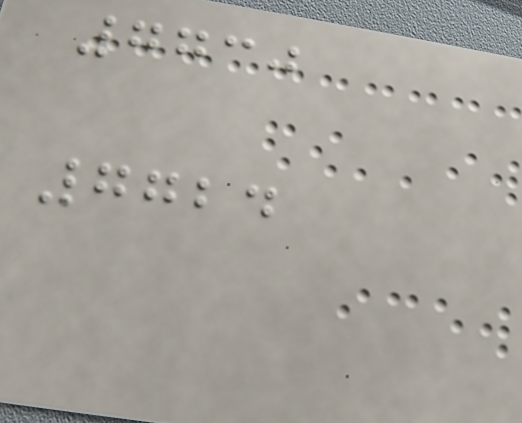7730
7724
